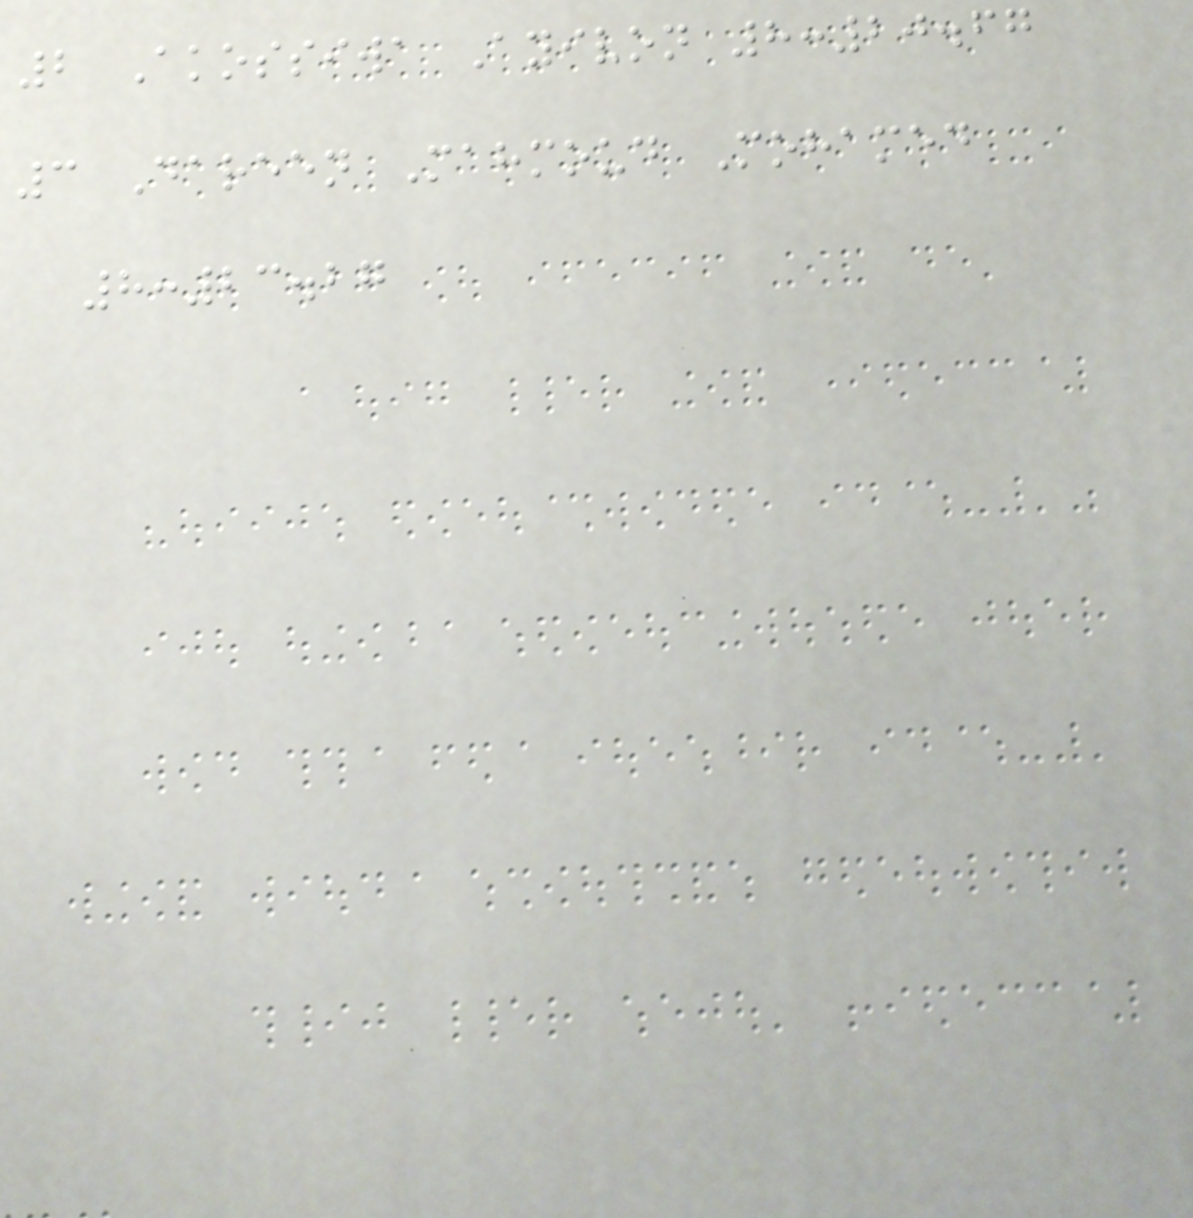2 Akossiwa Ayivon 8:20.67
3 Dareen Mahmoud Mohamed
8:23.27
